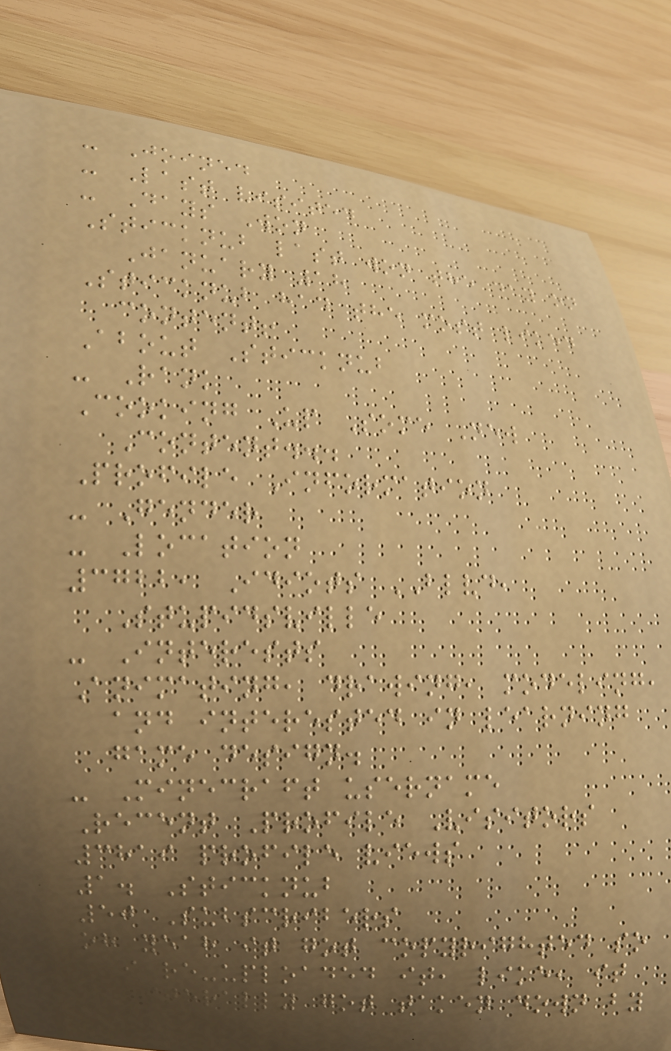- Joined
- Last visited
- Days Won
Sticknub last won the day on
January 18
Sticknub had the most liked
content!
About Sticknub
- Rank
Cooking Up Some New
Content...
Profile Information
- Gender
- Location
3722, Idiots BLVD,
Stupidsville
- Interests
Animating, drawing, modeling,
and interested in learning
game design.
- Minecraft username
Recent Profile Visitors
3819 profile views
1. Sticknub
50 Subscribers
oh yeah it got copyrighted so
i re-uploaded it, like, it
literally got taken down by
